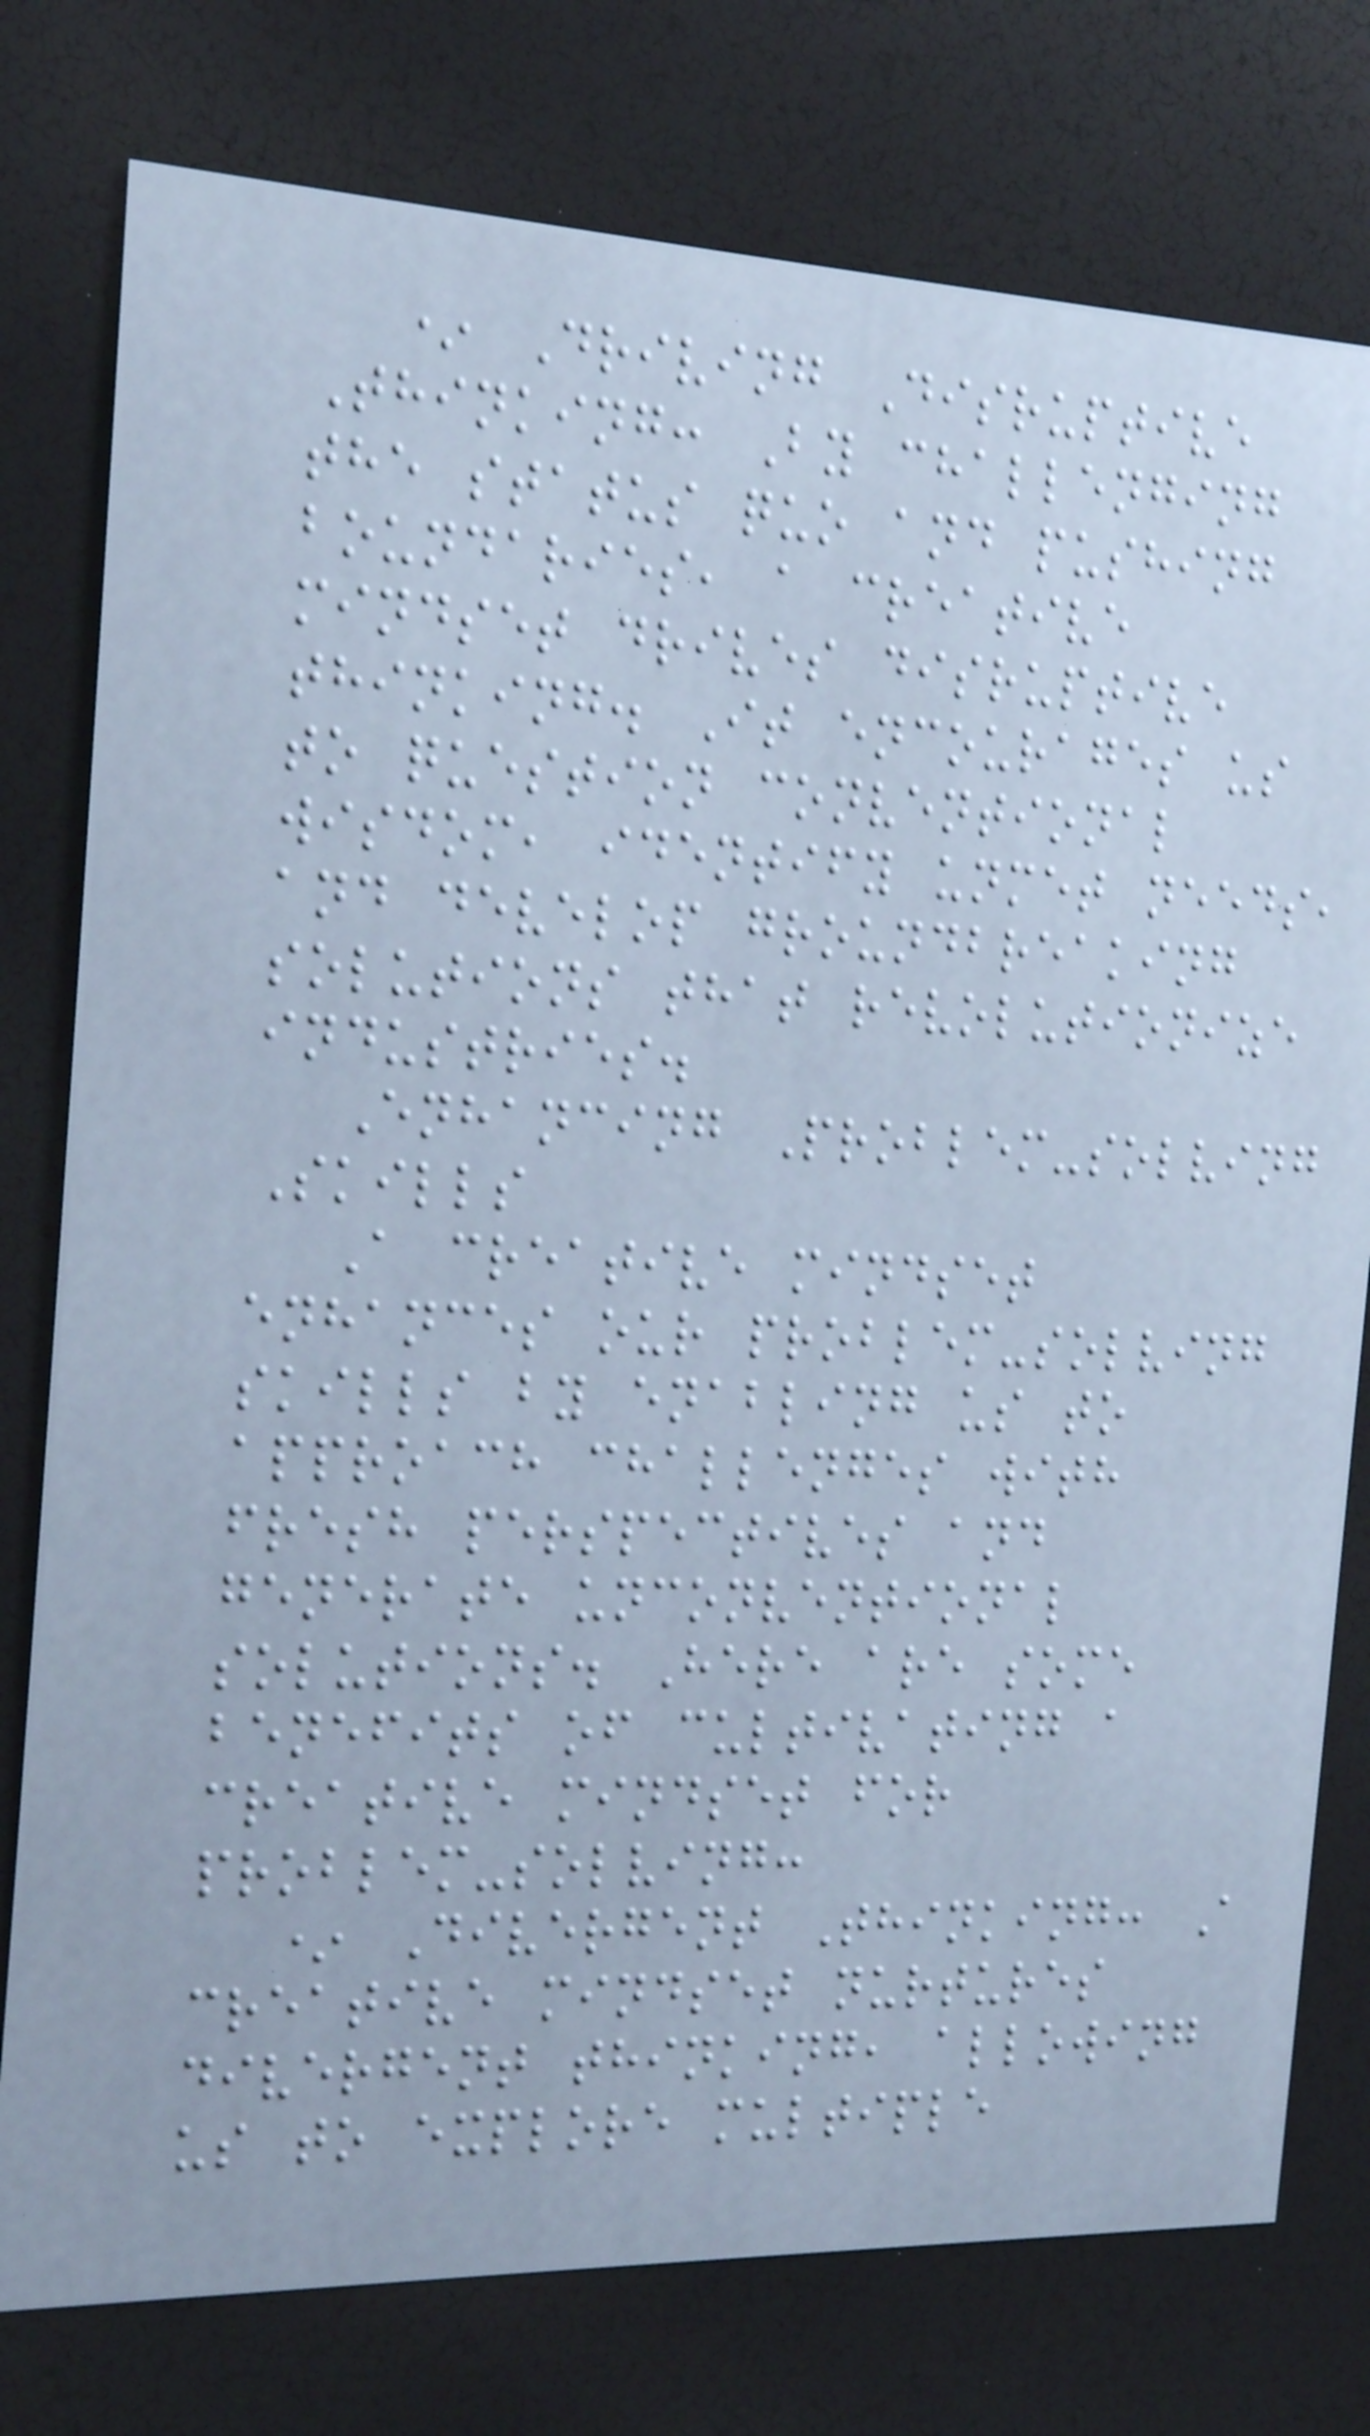* Driving Disruptive
Thinking: By challenging
the status quo and pushing
boundaries, a creative
mindset drives disruptive
thinking. It encourages us
to question conventional
wisdom, identify unmet needs,
and develop groundbreaking
solutions that revolutionize
industries.
Enhancing Problem-solving
Skills
A creative mindset
enhances our problem-solving
skills by enabling us to
approach challenges with
fresh perspectives and
generate unconventional
solutions. Here are some
benefits of cultivating a
creative mindset for
problem-solving:
* Divergent Thinking: A
creative mindset nurtures
divergent thinking, allowing
us to explore multiple
